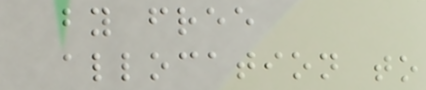by free
allocation to
